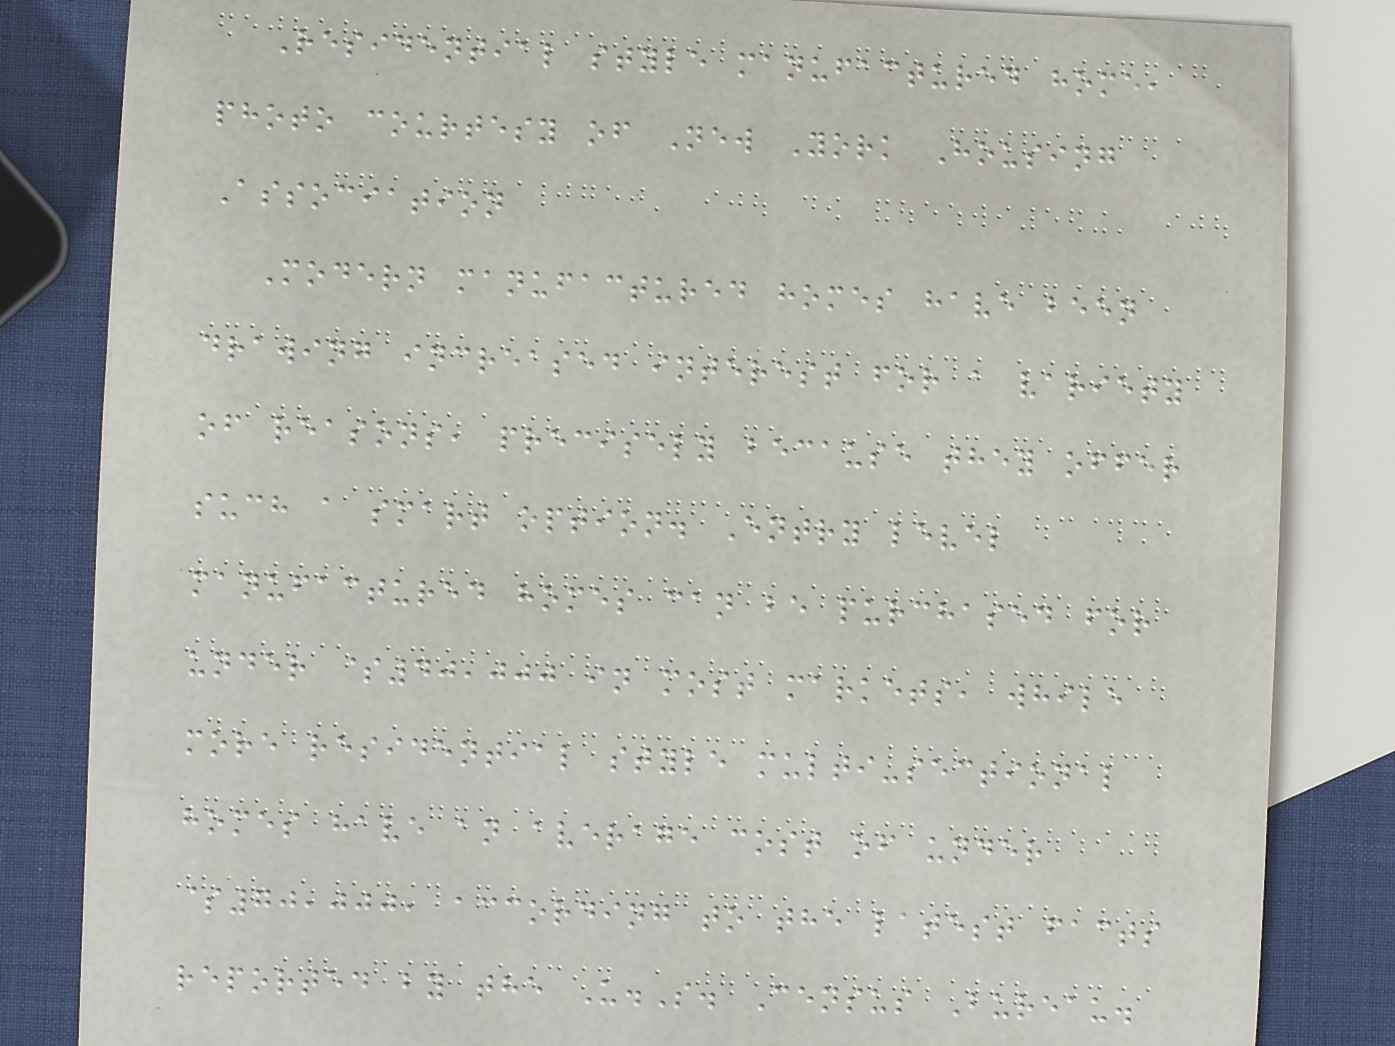Residential style manufactured home,
photo courtesy of New York Housing
Association
Modern manufactured homes have been
drawing increased interest for a variety
of reasons, precisely because they offer
such a smart option. Entry level
manufactured homes can be purchased for
under $40,000 in most markets, while
more residential style multi-sectional
homes have an average cost of under
$70,000, according to the latest facts
reported by the U.S. Census Bureau.
